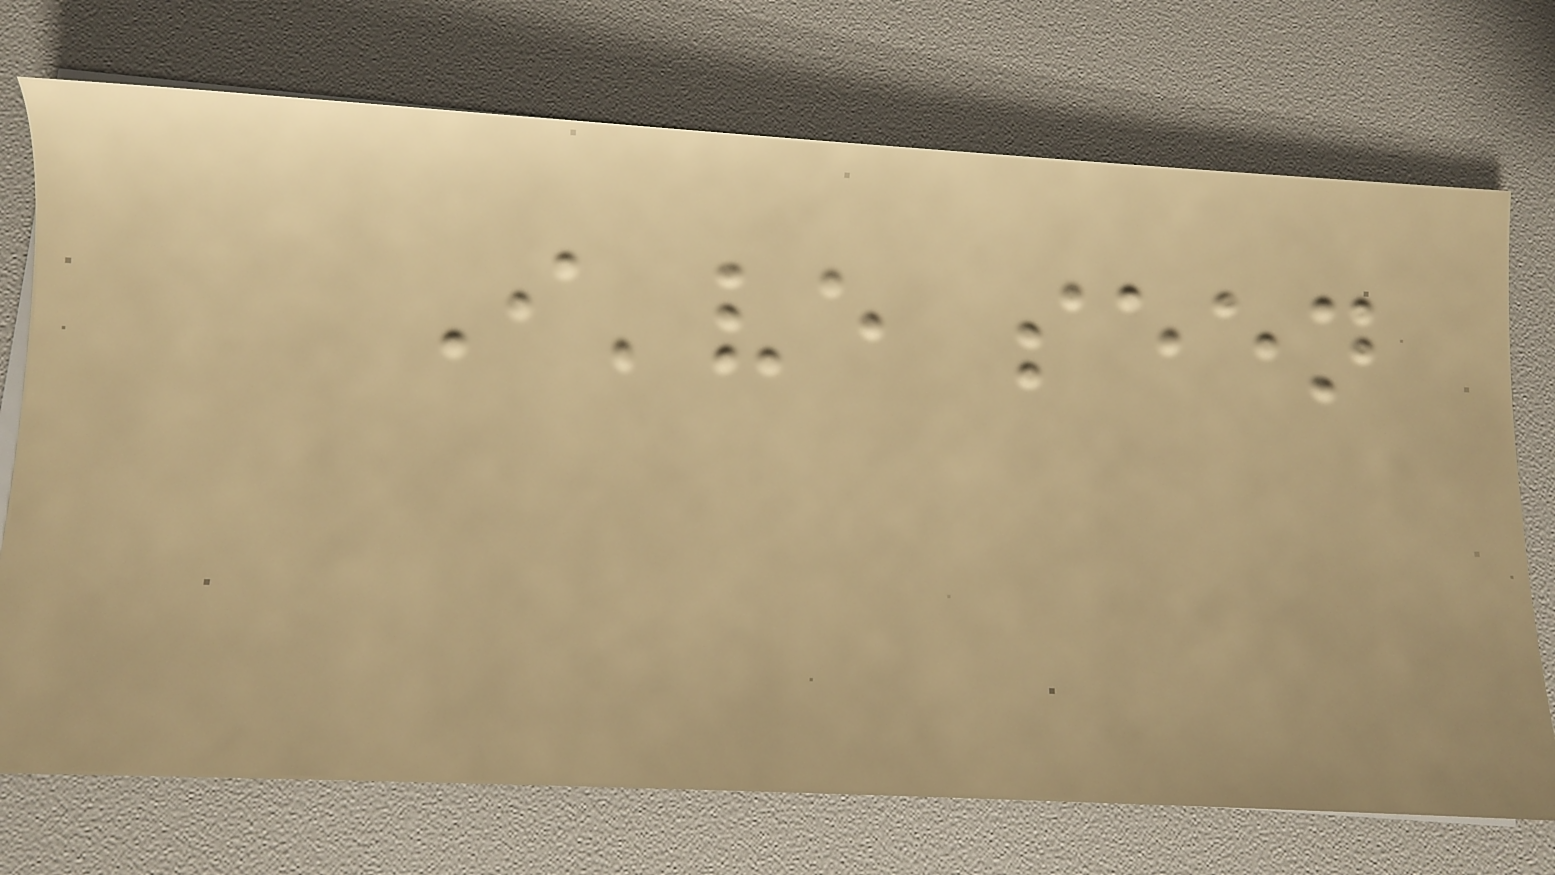I've seen
